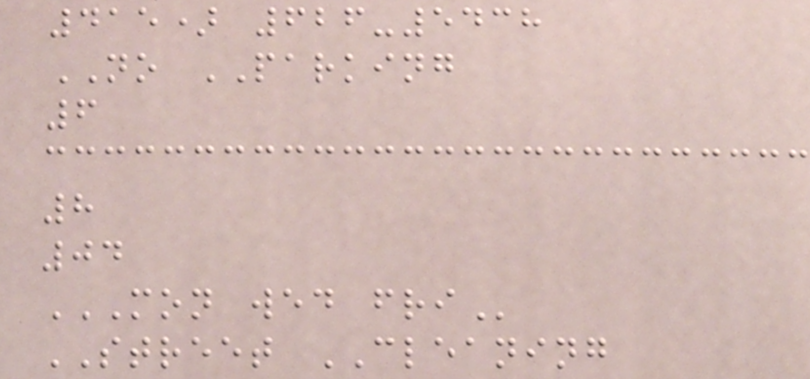415) 626-5438
NO PARKING
6
8
04
MON WED FRI
STREET CLEANING
